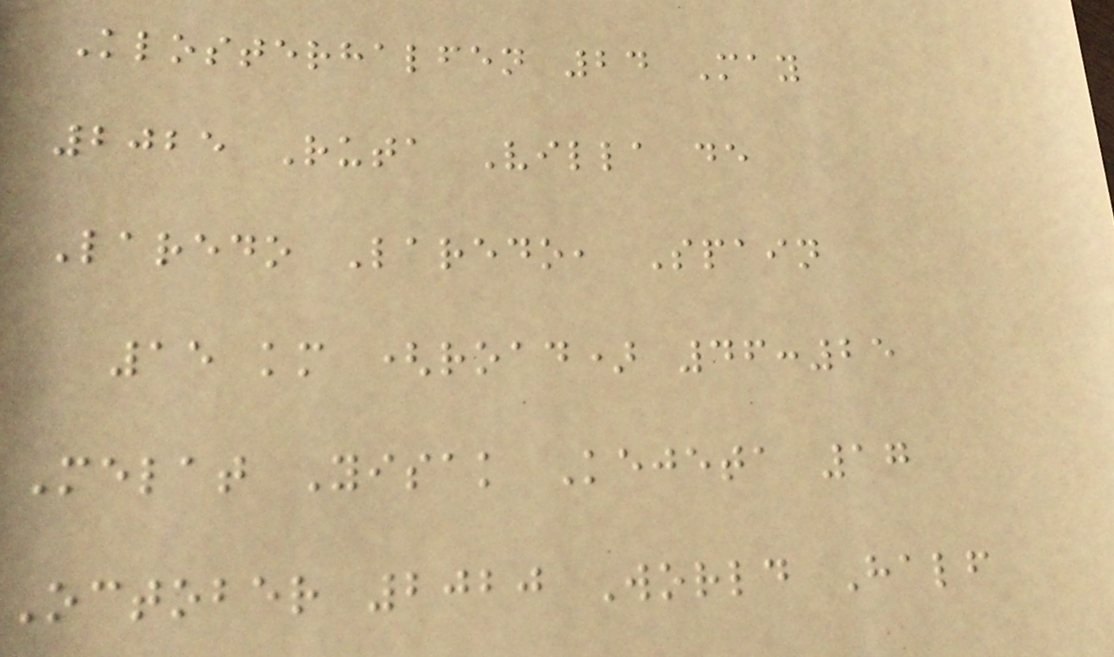Klosterhalfen 24 May
2025 Ruta Villa de
Laredo Laredo, Spain
15 km (road) 46:25
Melat Yisak Kejeta 17
October 2020 World Half
